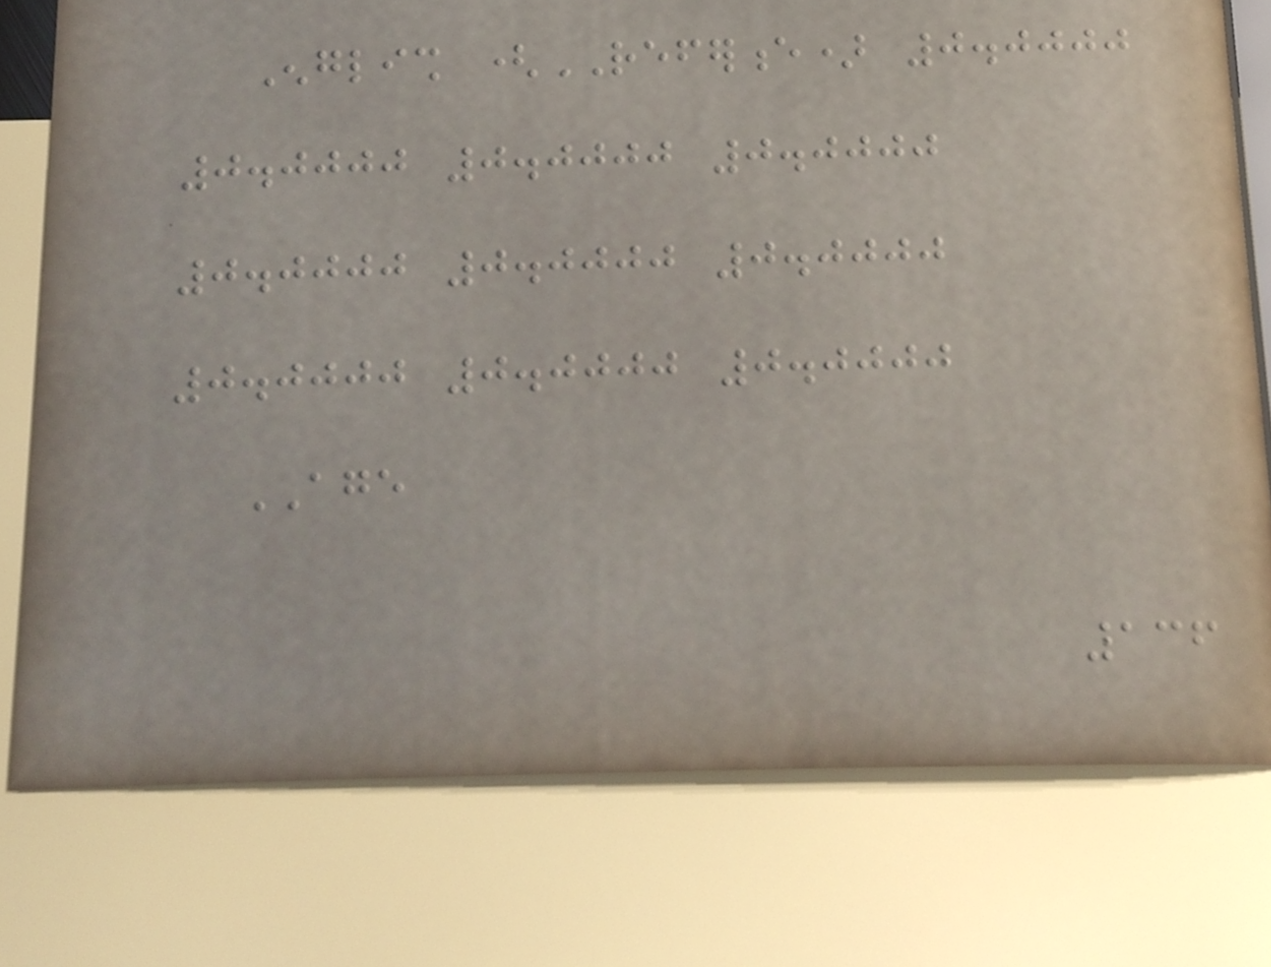English (REFERENCE) 0.0000
0.0000 0.0000 0.0000
0.0000 0.0000 0.0000
0.0000 0.0000 0.0000
AGE
136
